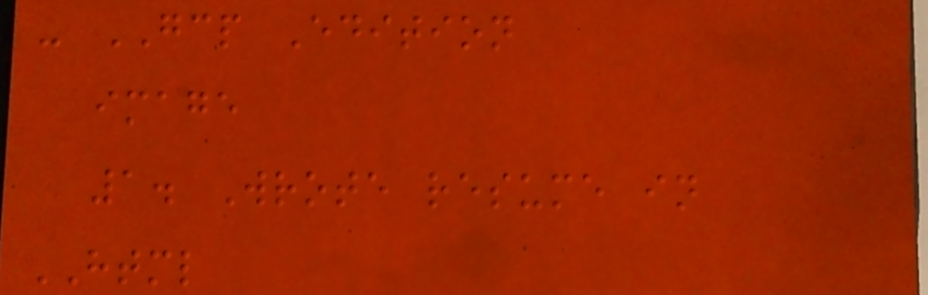- GCP Edition
image
1. Wrote resume in
HTML
